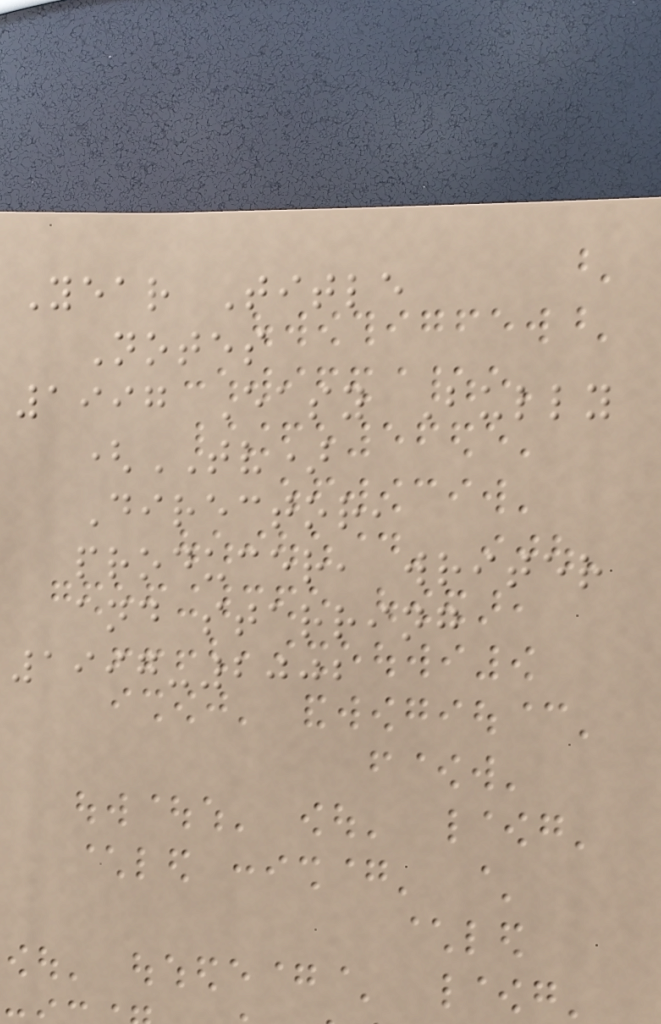Year Title
Notes
1997 Easy Bully
(TV)
Director,
producer, writer
and starring
1997-2002
